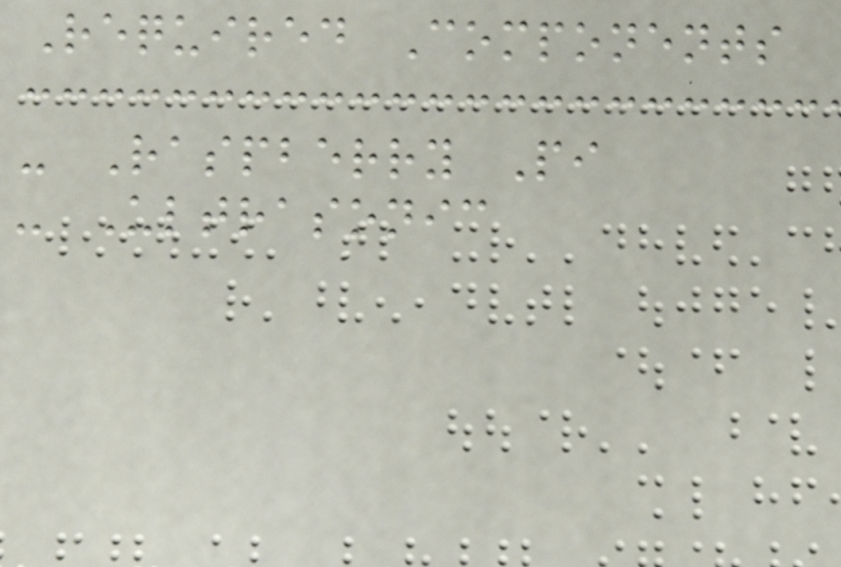Required Components
- Raspberry Pi
- Ultrasonic
